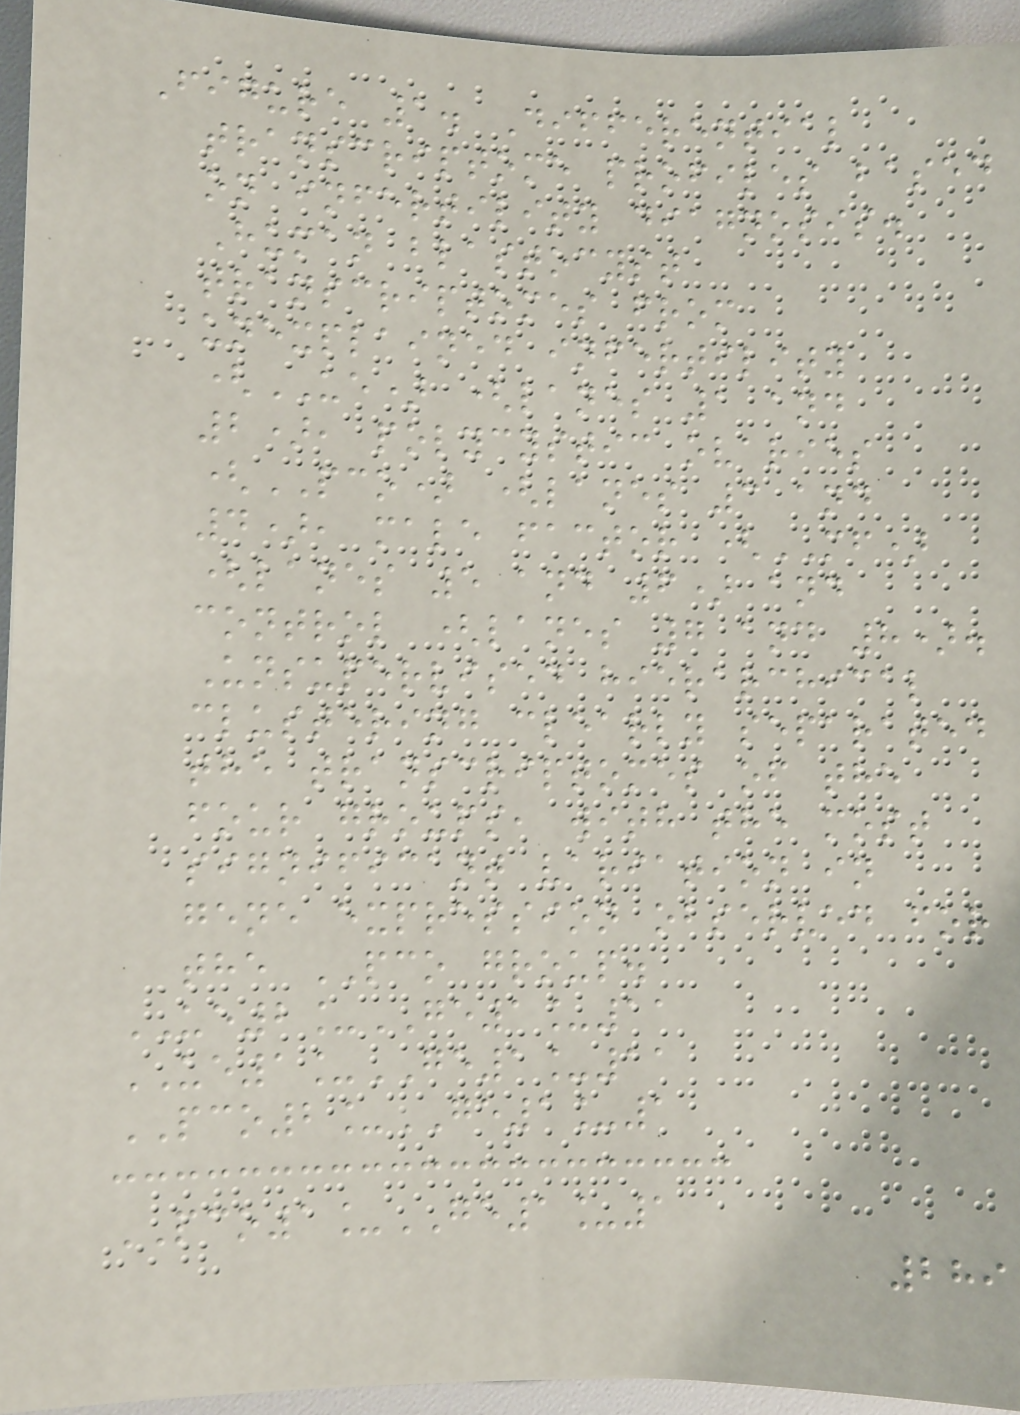Figure 1. Differential
transcriptome profiles based
on infertility diagnosis.
Human blastocyst
transcriptomes from
unexplained infertility
(UE) (lanes 1 and
2), polycystic ovaries
(PCO) (lanes 3 and
4), male factor (MF)
(lanes 5 and 6) and
control (lanes 7 and 8).
Unsupervised hierarchical
clustering clearly separated
the transcriptomes of the
four groups, with the most
significant variation in
gene expression observed for
the PCO group.
UE2_GE1_11
UE1_GE1_11
PCO2_GE1_1
PCO1_GE1_1
289
